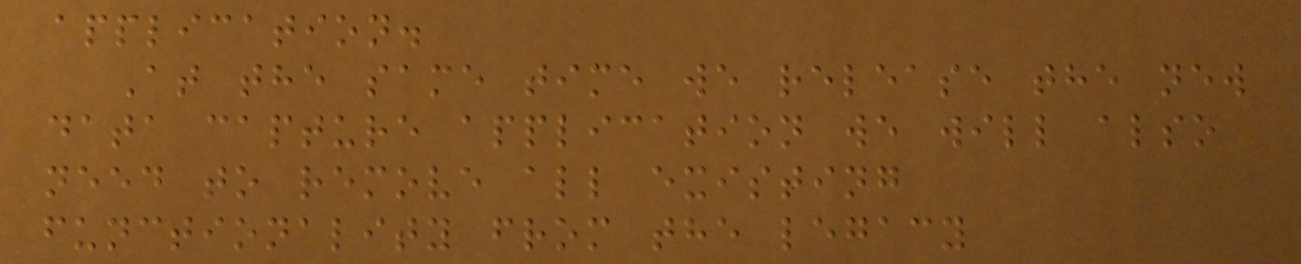application.
At the same time we release the new
data capture application we will also
need to remove all existing
functionality from the legacy
